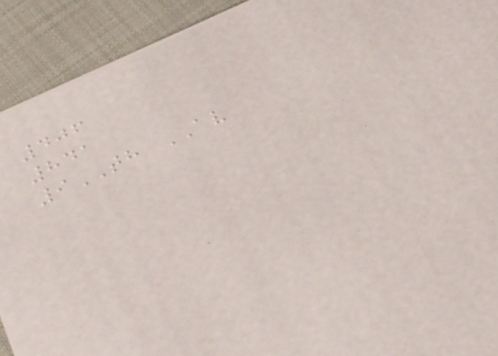406
841
9TH AV
